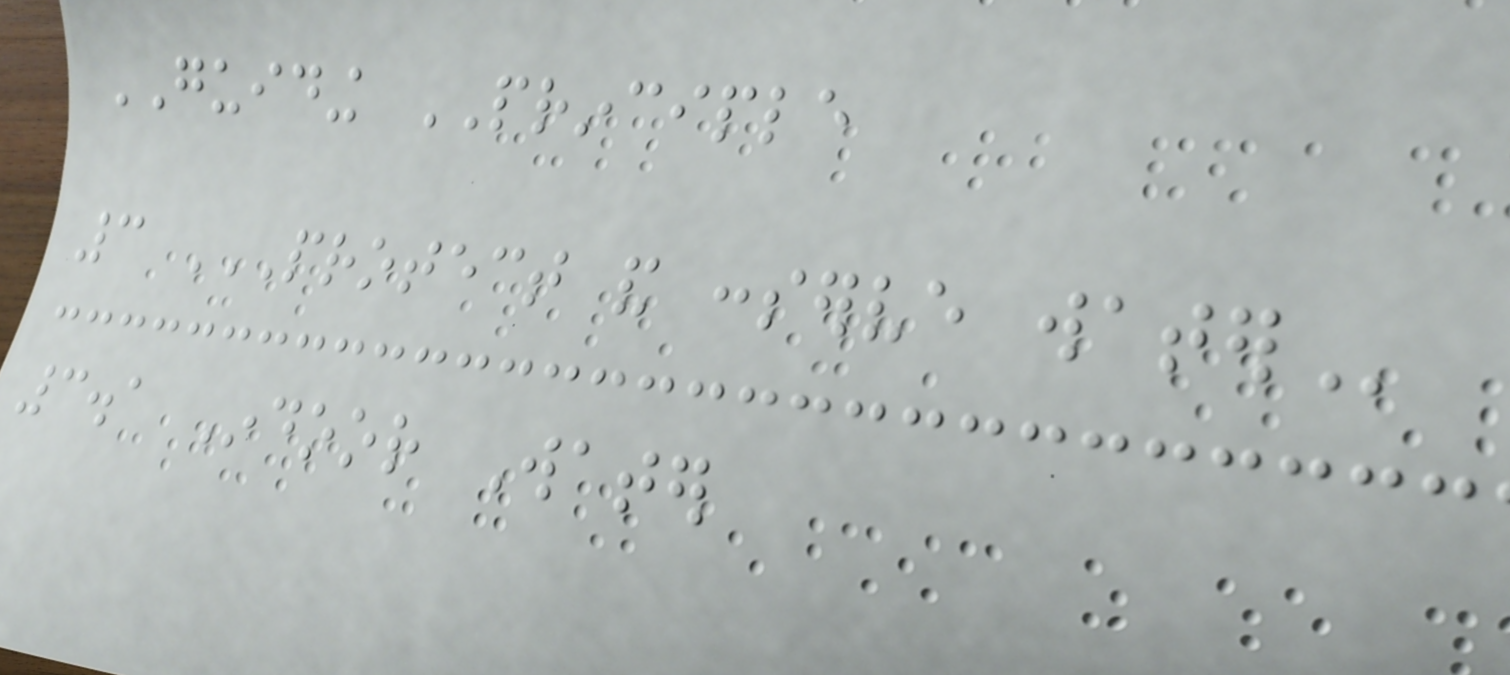GUIDING PRINCIPLE
3 PROTECT AND CONSERVE WATER
3.1 Indoor Water
